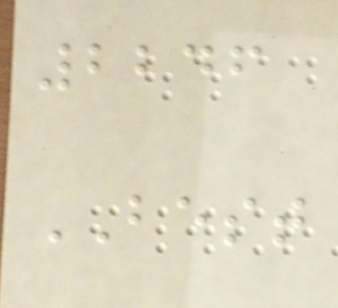2246
BEST
